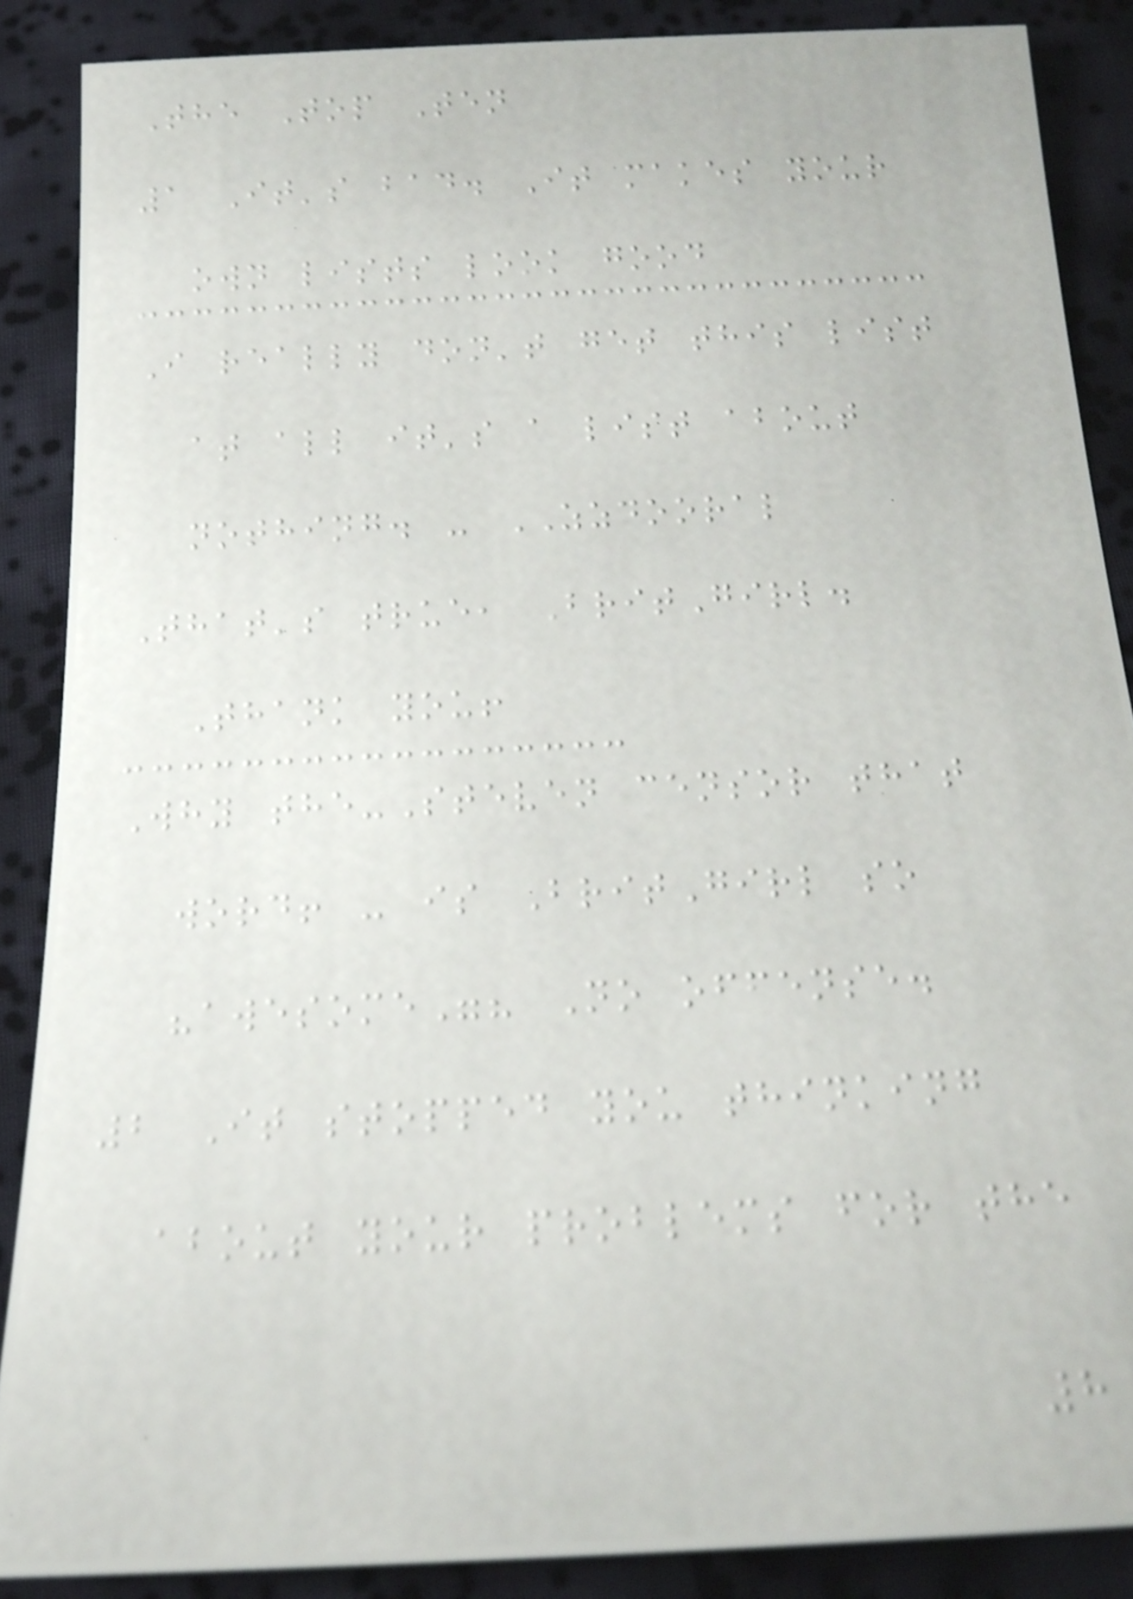The Top Ten
1 It's bad. It makes your
own lists look good
I really don't get this list
at all it's a list about
nothing. - ZZDOORAL
That's true, BritGirl.
Thank you!
Why the-Steven censor that
word! - is BritGirl so
"awesome"? No offense.
2 It stopped you thinking
about your problems for the
8
